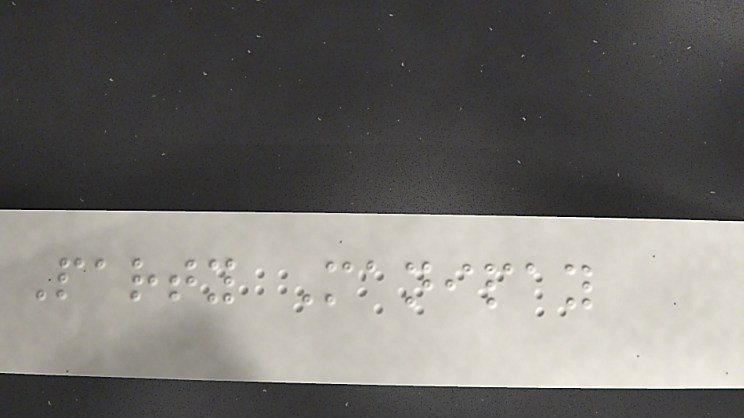Party Manipay
